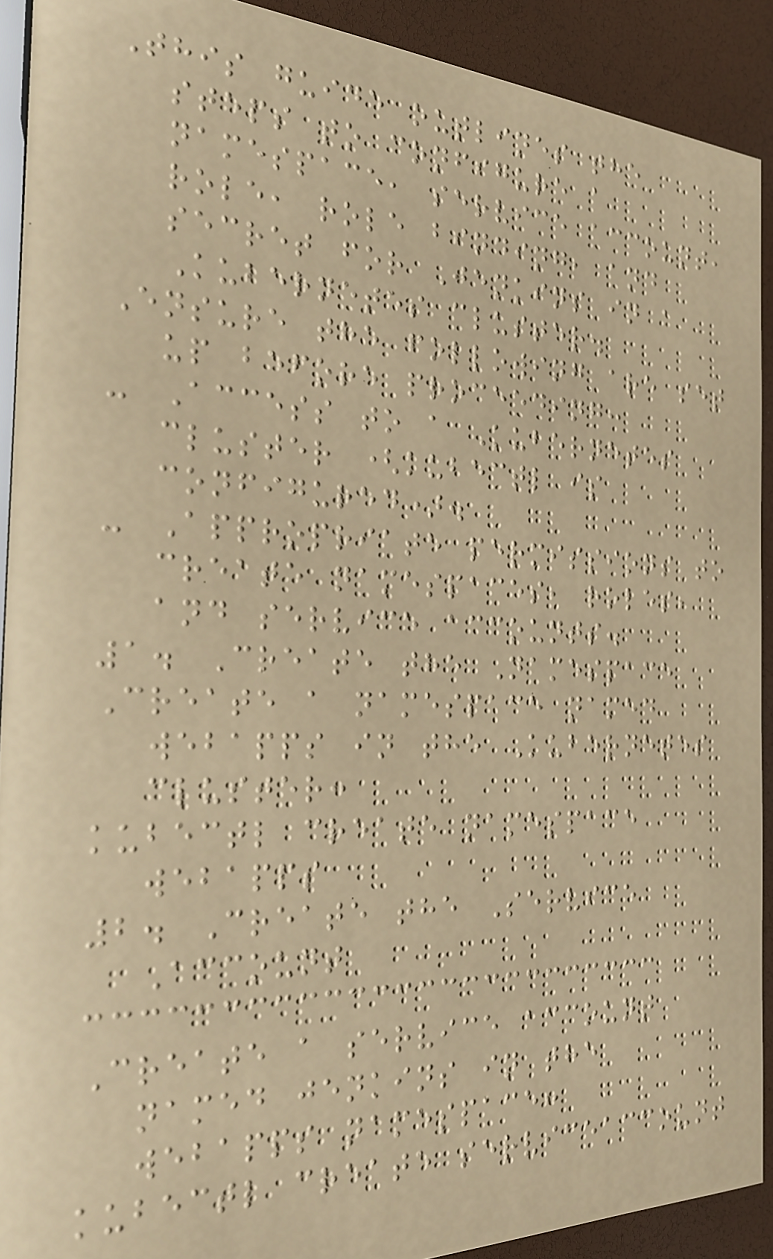This guide outlines the
steps to configure a
namespace, service account,
role, role binding, and
secret for Jenkins in a
Kubernetes cluster.
Ensure the following are set
up before proceeding:
- Access to a Kubernetes
cluster (kubectl is
configured).
- Appropriate permissions to
create namespaces, roles,
and service accounts.
1. Create the Namespace
Create a namespace named
webapps in the Kubernetes
cluster:
kubectl create namespace
webapps
2. Create the Service
Account
Create a service account
named jenkins in the
webapps namespace:
kubectl create serviceaccount
